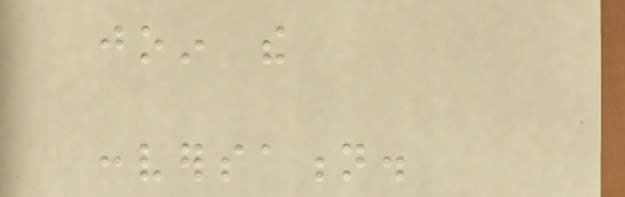join the
conversation.
